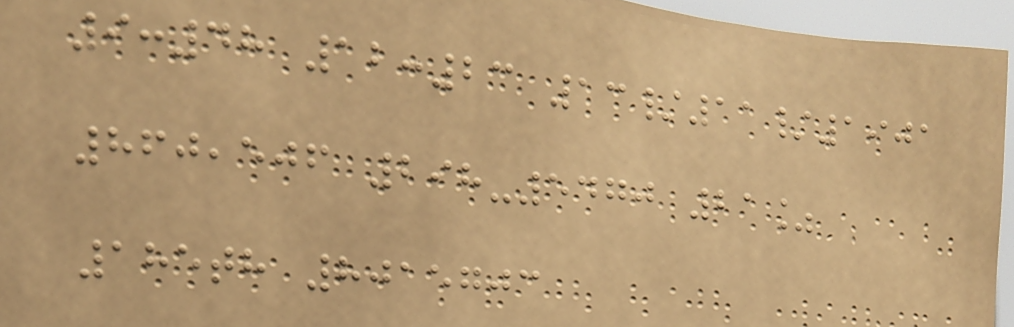9:48 12:23 13/11/1901
860,506 298-5470 21%
185th 8015703
